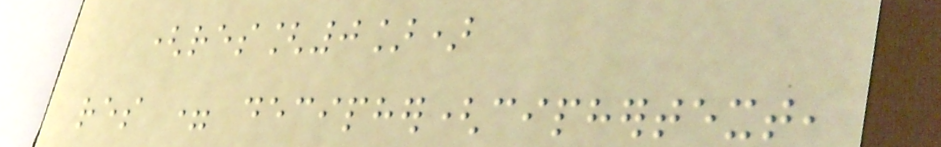(res[0])
res = decipher(ciphertext,
